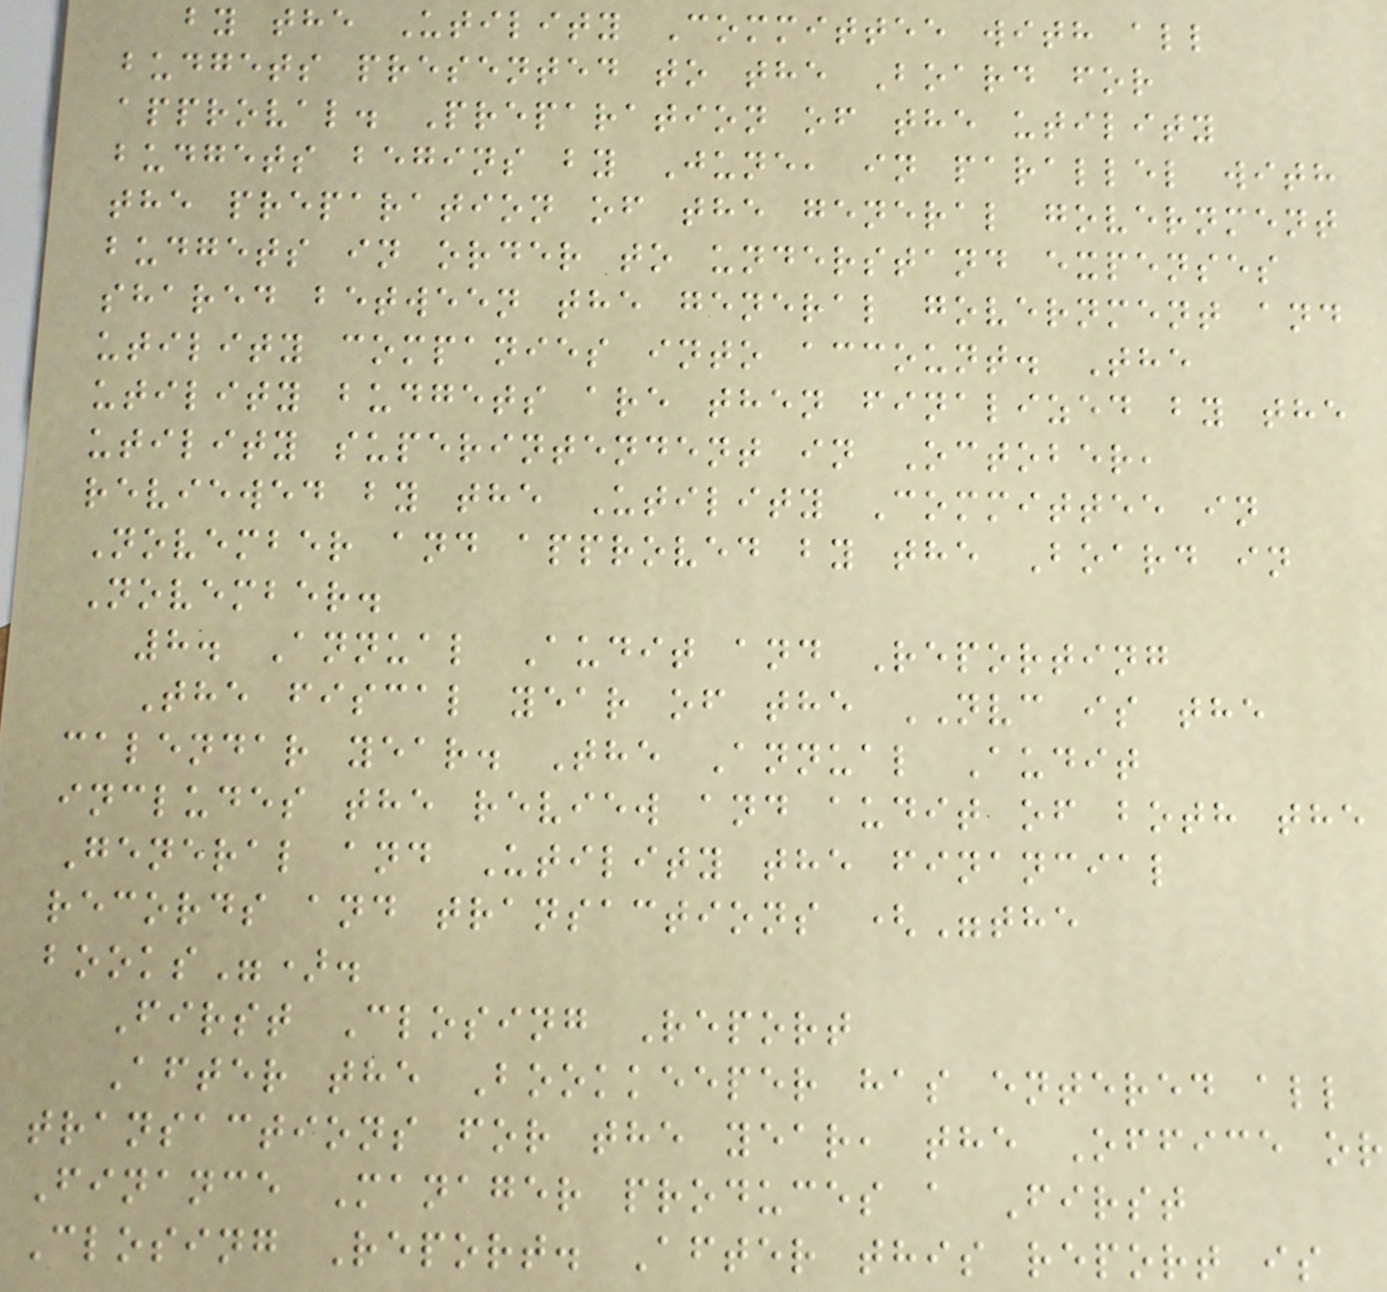by the Utility Committee with all
budgets presented to the Board for
approval. Preparation of the utility
budgets begins by June, in parallel with
the preparation of the general government
budgets in order to understand expenses
shared between the general government and
utility companies into account. The
utility budgets are then finalized by the
utility superintendent in October,
reviewed by the Utility Committee in
November and approved by the Board in
November.
8. Annual Audit and Reporting
The fiscal year of the NVC is the
calendar year. The Annual Audit
includes the review and audit of both the
General and Utility the financial
records and transactions ("the
books").
First Closing Report
After the Bookkeeper has entered all
transactions for the year, the Office or
Finance Manager produces a First
Closing Report. After this report is
